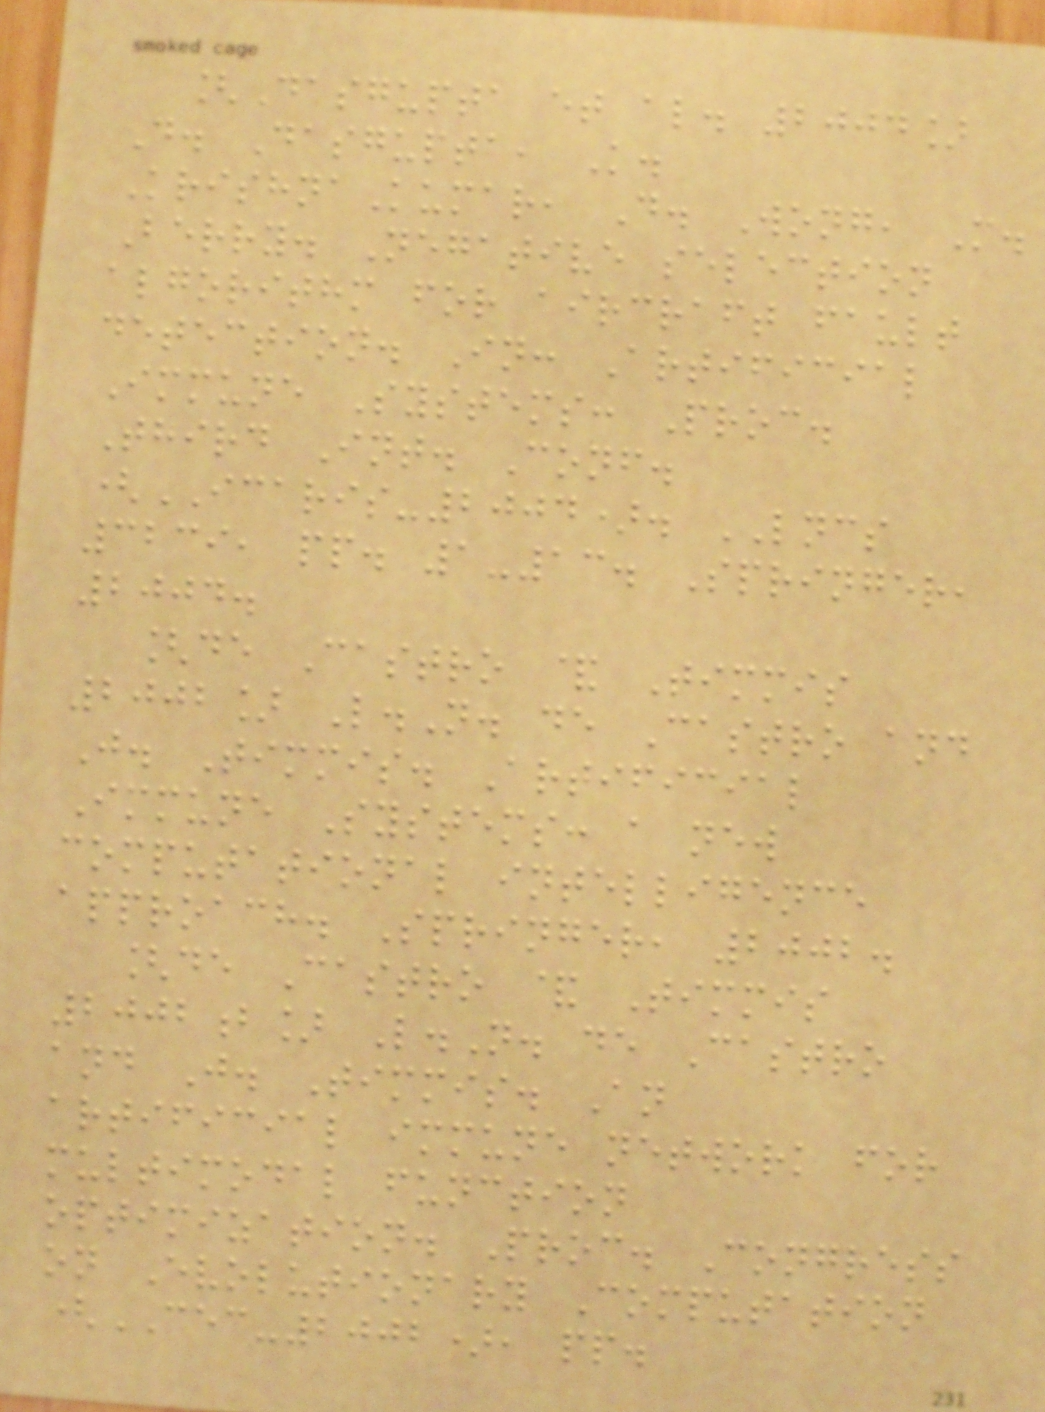[Dasgupta et al. 2004]
D. Dasgupta, K.
KrishnaKumar, D. Wong, M.
Berry. Negative selection
algorithm for aircraft fault
detection. In: Artificial
Immune Systems: Proc.
Third Int. Conf.
(ICARIS-2004). LNCS
3239, pp. 1-13. Springer,
2004.
[de Castro & Timmis
2002] L.N. de Castro and
J. Timmis. Artificial
Immune Systems: a new
computational intelligence
approach. Springer, 2002.
[de Castro & Timmis
2002b] L.N. de Castro
and J. Timmis. An
artificial immune network for
multimodal function
optimization. Proc. Congress
on Evolutionary Computation
(CEC-2002), pp.
